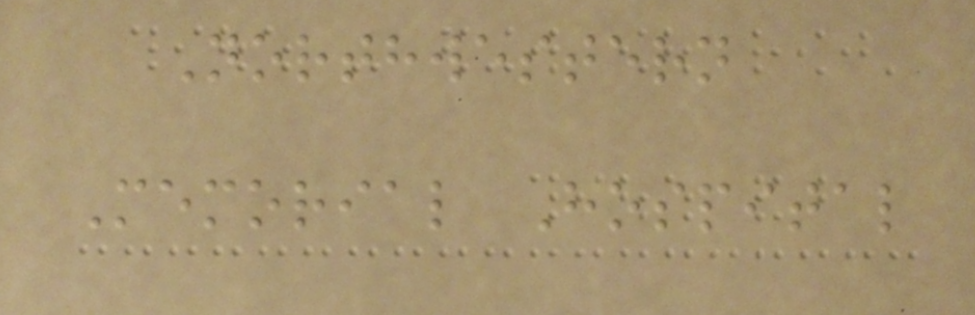Northwestern
Memorial Hospital
